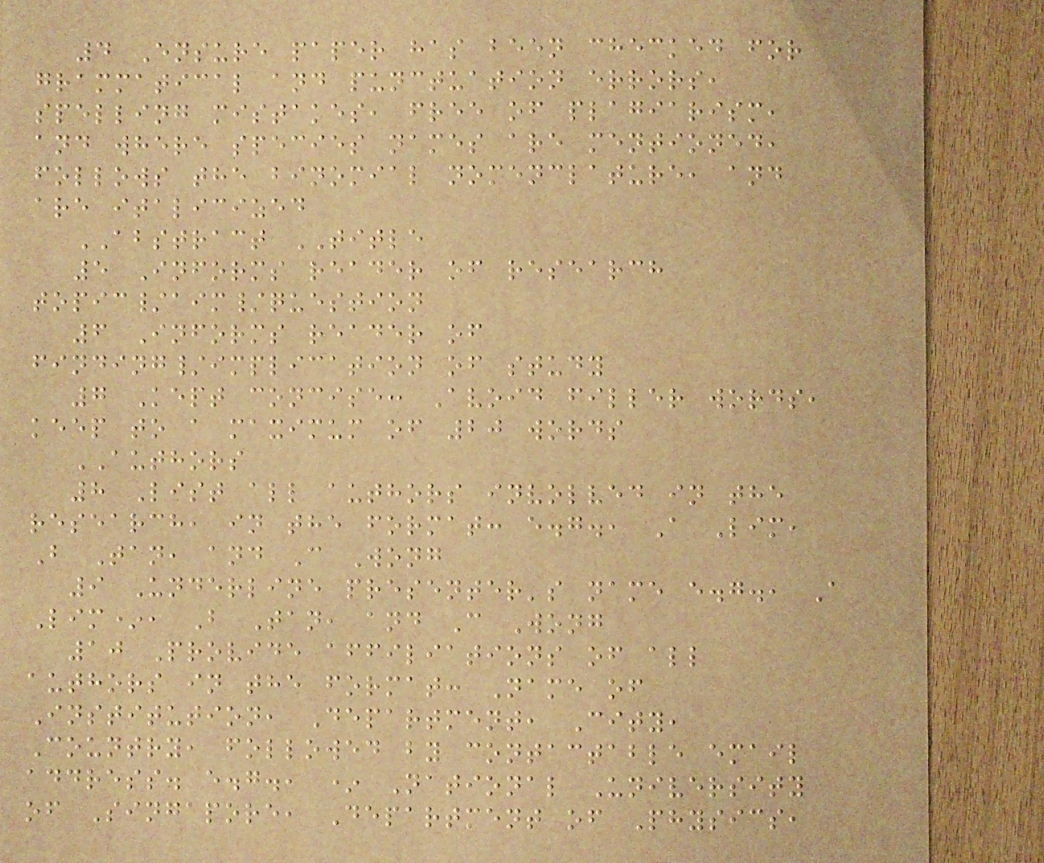4 Ensure paper has been checked for
grammatical and punctuation errors,
spelling mistakes, free of plagiarism,
and where species names are mentioned,
follows the binomial nomenclature, and
are italicized
ABSTRACT TITLE
5 Informs reader of research
topic/aim/question
6 Informs reader of
finding/implication of study
7 Kept concise: Avoid filler words,
keep to a maximum of 20 words
AUTHORS
8 List all authors involved in the
research, in the format: e.g., A Lim,
B Tan, and C Wong
9 Underline presenter's name e.g., A
Lim*, B Tan, and C Wong
10 Provide affiliations of all
authors in the format: Name of
Institution, Department, City,
Country, followed by contactable email
address. e.g., * National University
of Singapore, Department of Physics,
